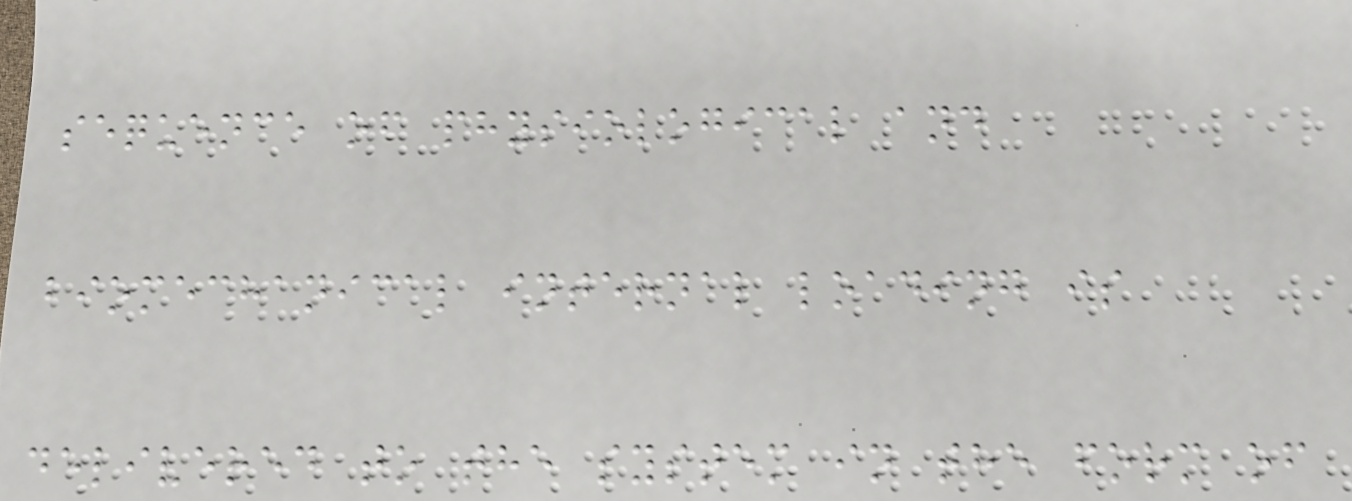sequence of physiological and
biomechanical internal loading is
delivered to the system in the form of
